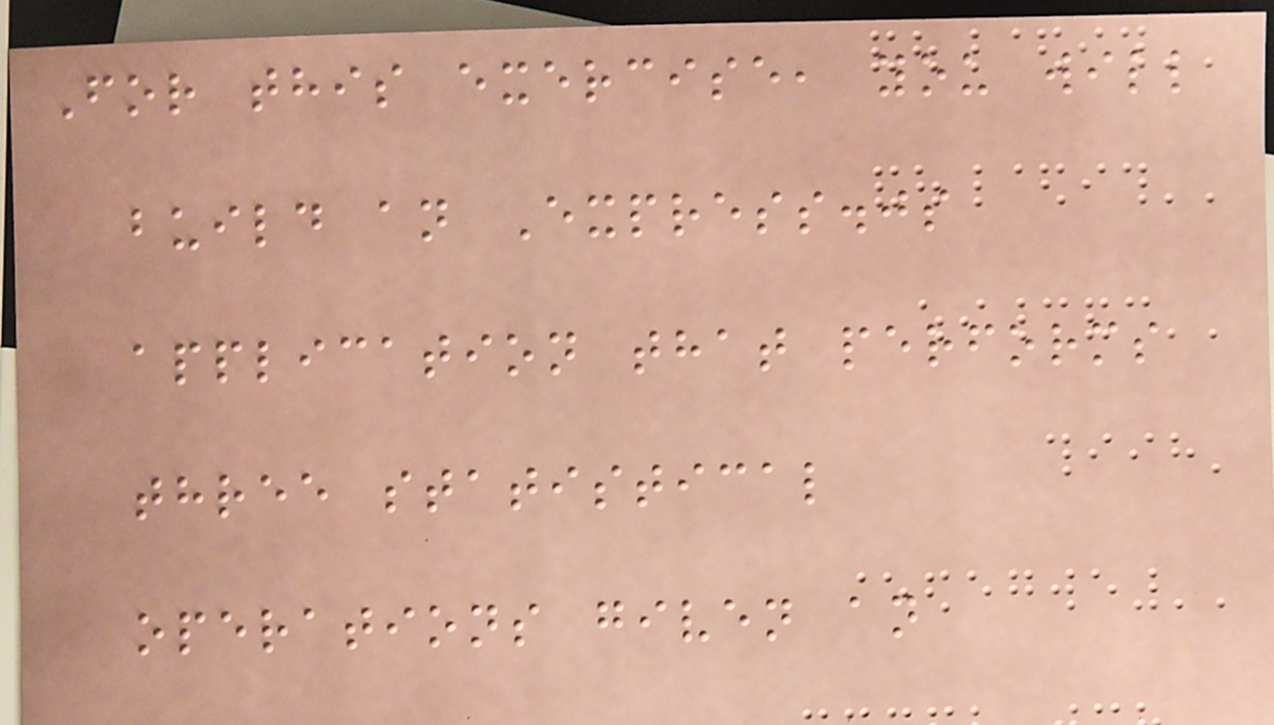For this exercise, you will
build an Express.js
application that performs
three statistical
operations given an
